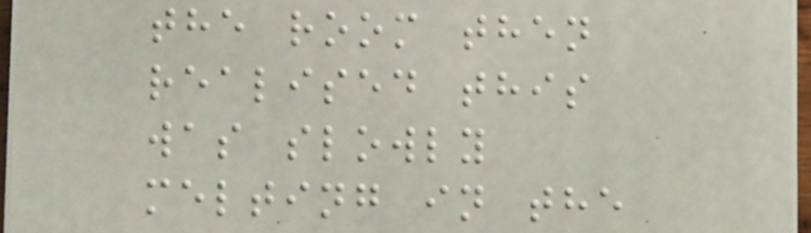the room then
realised this
was slowly
melting in the
